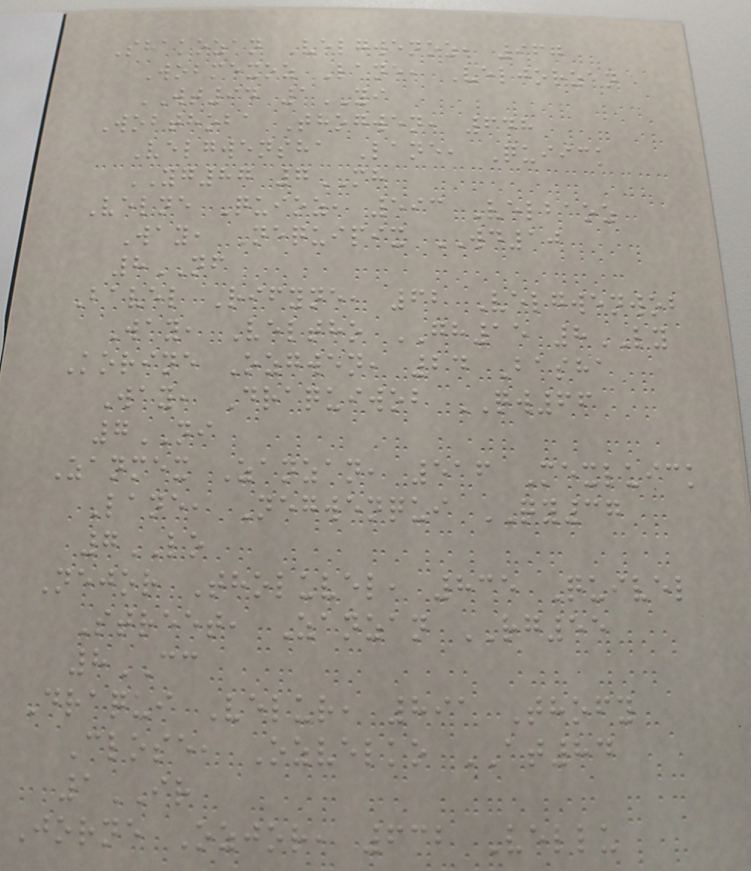Shakozan Velgwenoz, 967
Wobmexoz Lane, Veljorzan
WT94 1YI
Wobthoba Thogwen, 648
Velgwensha Lane, Quiick
YG87 7MH
Velne Quioz, 593 Velbaoz
Way, Nequipix WD10
8NF
Bavel Rifyne, 62 Velgwenwob
Way, Veltho GH15 8LY
Korine Ozgwen, 24 Basha
Way, Draquiwob QW66
7NI
Zanmex Zanzan, 516 Mexluick
Lane, Negwenqui QY37
7LO
Nejor Tholuvel, 835 Quivel
Street, Zanzan RG55
8CC
Draqui Velur, 891 Thofy
Close, Ozvelko AT84
1IR
Jorne Ozjor, 632 Vellu
